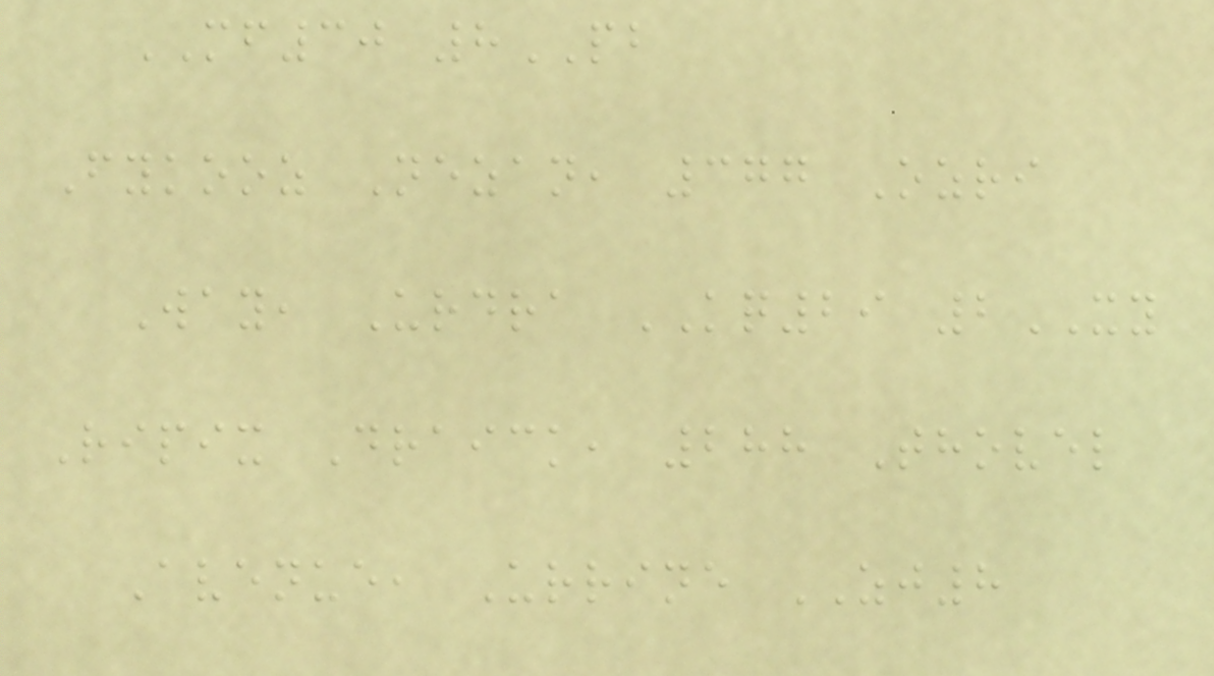MF30 8PB
Fykooz Nezan, 377 Ozri
Way, Urdra KQ29 2XY
Ripix Draick, 288 Thovel
Avenue, Urrine ZJ8
